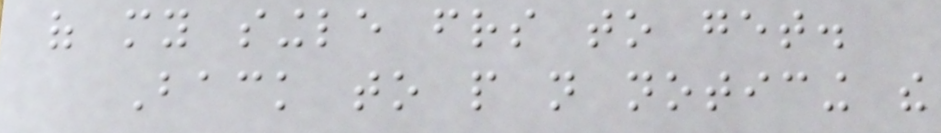of my single friends to get.
Back to people not noticing the
